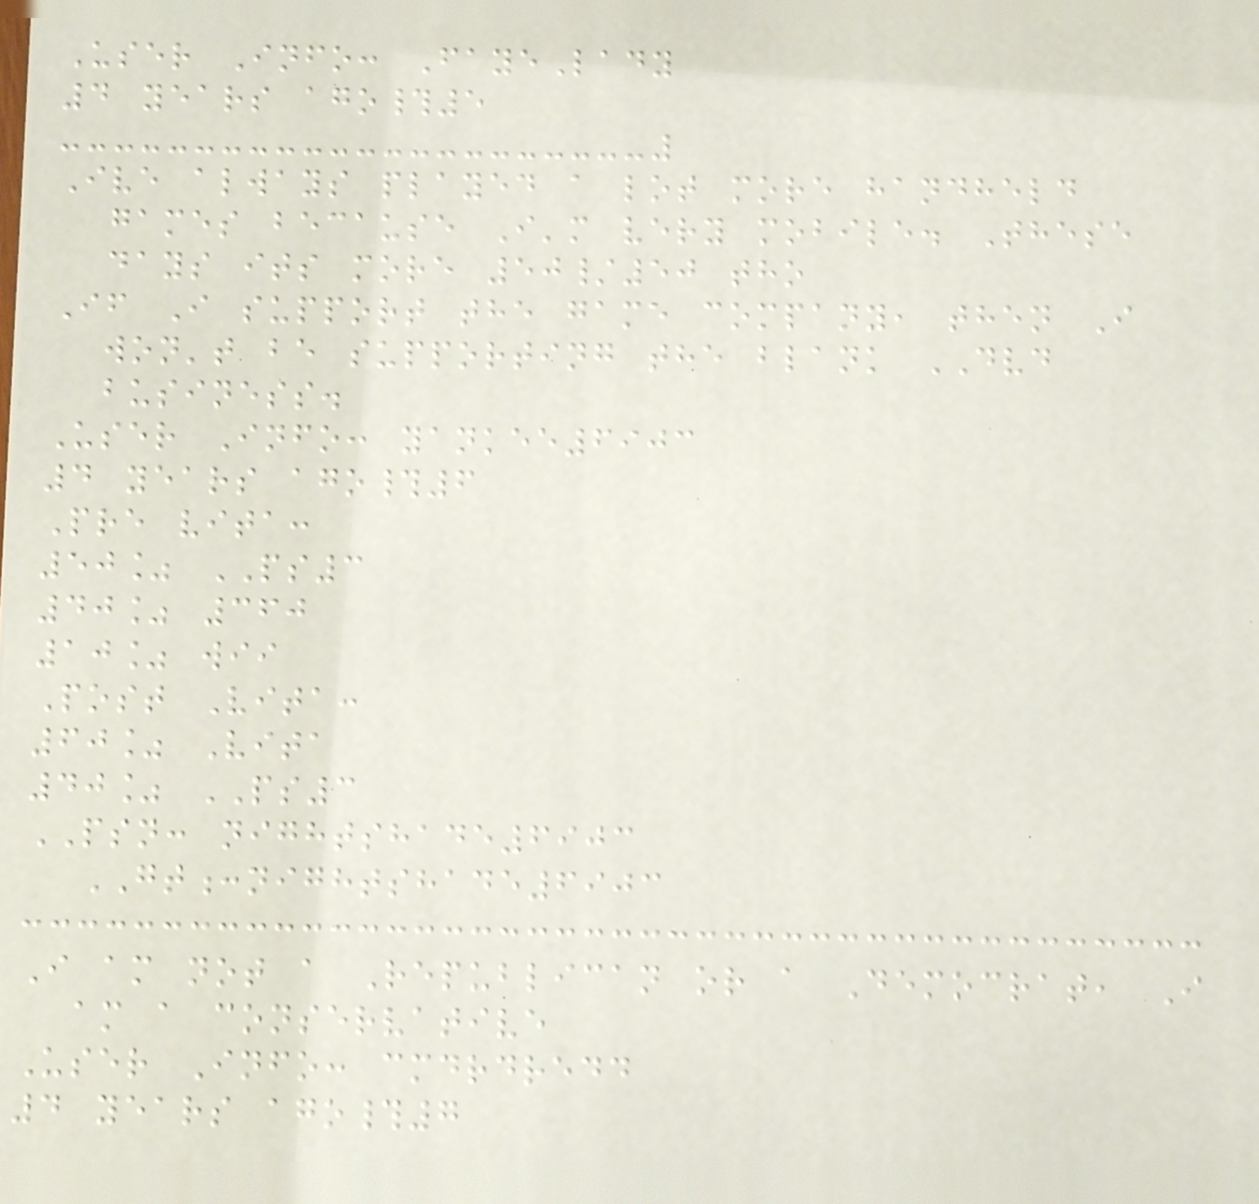User Info: FayeLady
4 years ago#5
Ive always played a lot more handheld
games because I'm very mobile. These
days its more 50/50 tho
If I support the game company, then I
won't be supporting the blank DVD
business.
User Info: yankee6903
4 years ago#6
Pre vita:
50% PS3
40% 360
10% wii
Post Vita:
60% Vita
40% PS3
PSN: nightshade6903
GT:nightshade6903
I am not a Republican or a Democrat, I
am a conservative
User Info: cmdrdredd
4 years ago#7
